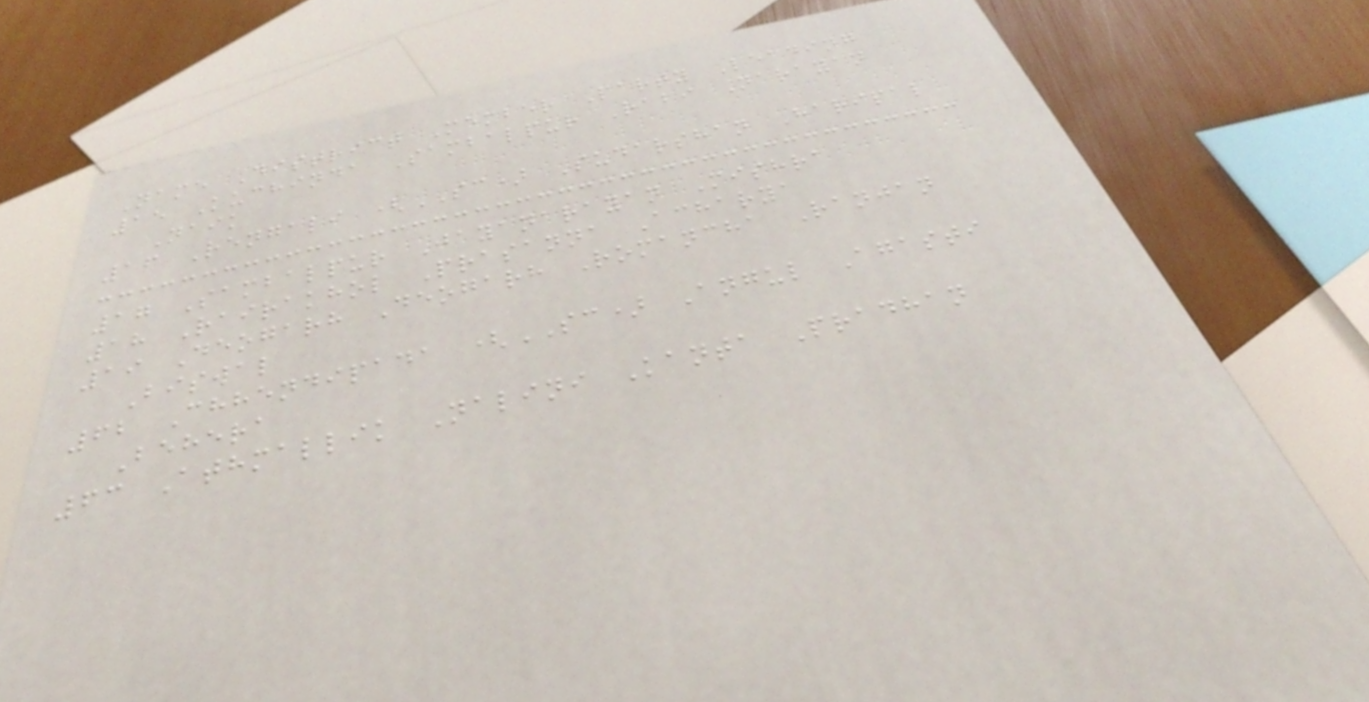Name District Member Party Leading
15 Kuchinda Sambalpur Rabi Narayan
Naik
16 Rengali (SC) Sudarshan Haripal
17 Sambalpur Jayanarayan Mishra
18 Rairakhol Prasanna Acharya
19 Deogarh Deogarh Romancha Ranjan
Biswal
62 Chhendipada (SC) Angul Agasti
Behera
63 Athmallik Nalini Kanta Pradhan
